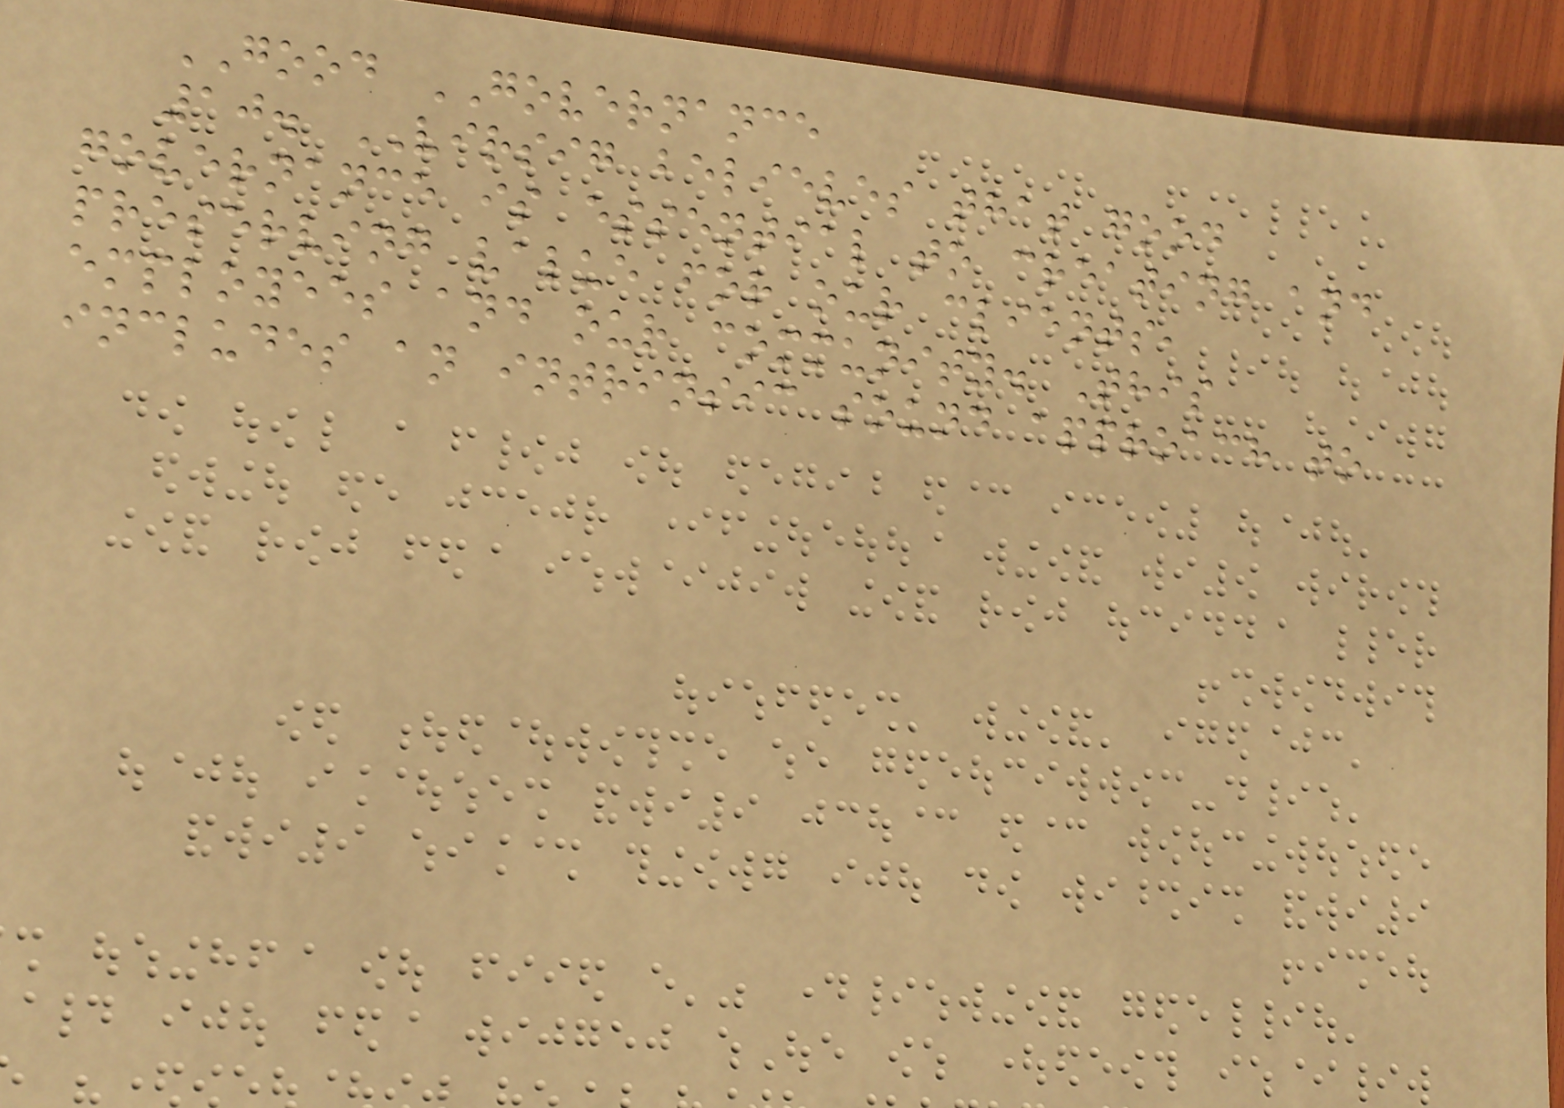GOOD GOVERNANCE
10. VIRSIG believes that good
governance is essential to creating and
preserving value for our clients,
employees and our community. This
includes an intrinsic sound approach to
